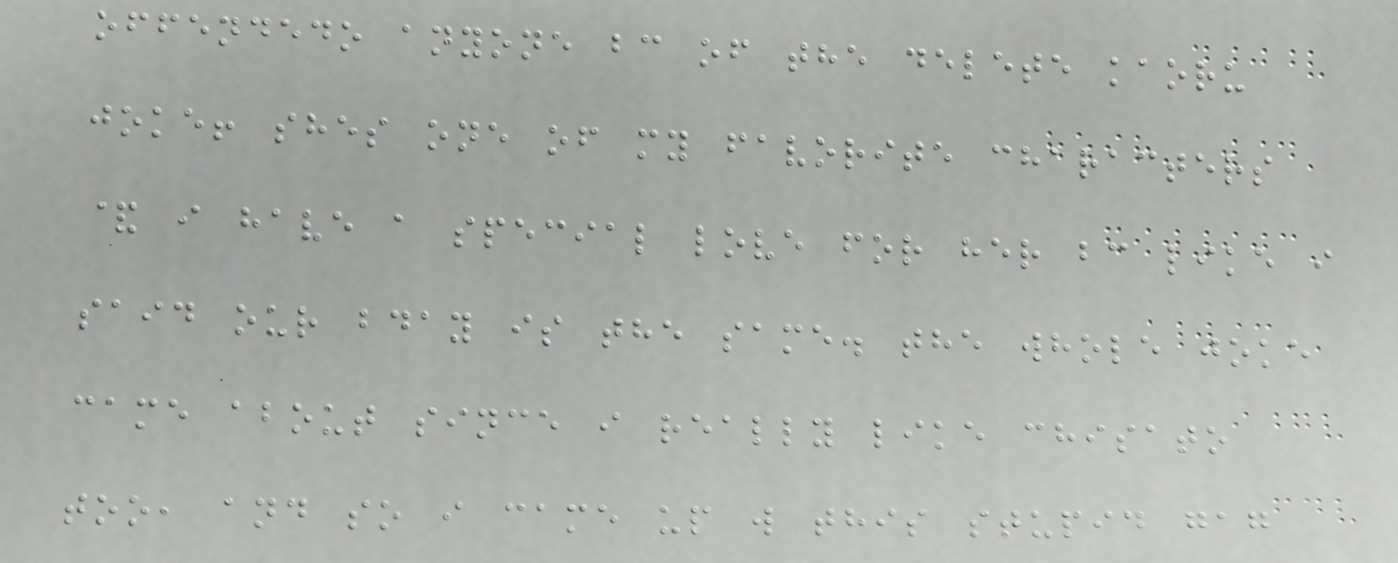offendedo anyone bc of the delete kaoru
joke! shes one of my favorite characters
& i have a special love for her bc like i
said our bday is the same. the whole joke
came about since i really like chisato
too, and so i came up w this stupid gag
